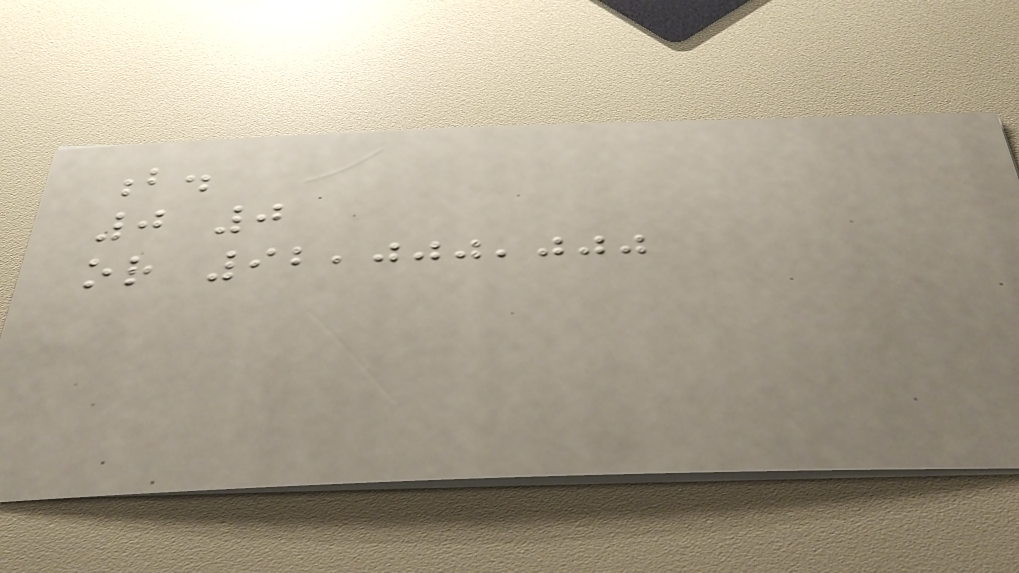b.
0 0
or 92,000,000
